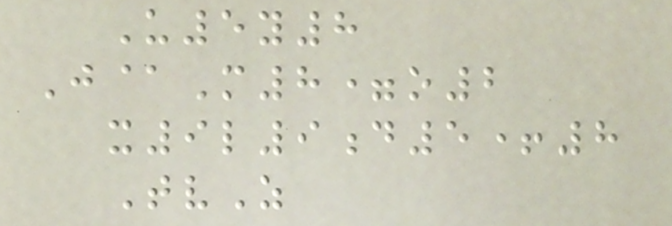U5y8
J@M8=o2
x9l9d5+8
TvZ
